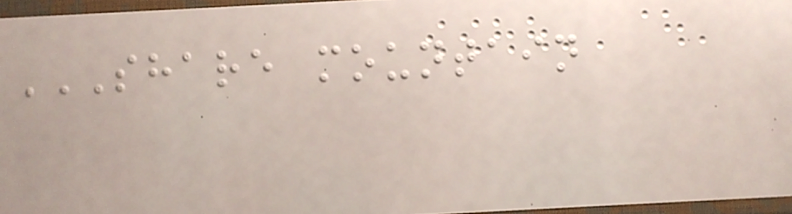SHARE MOUNTAIN
